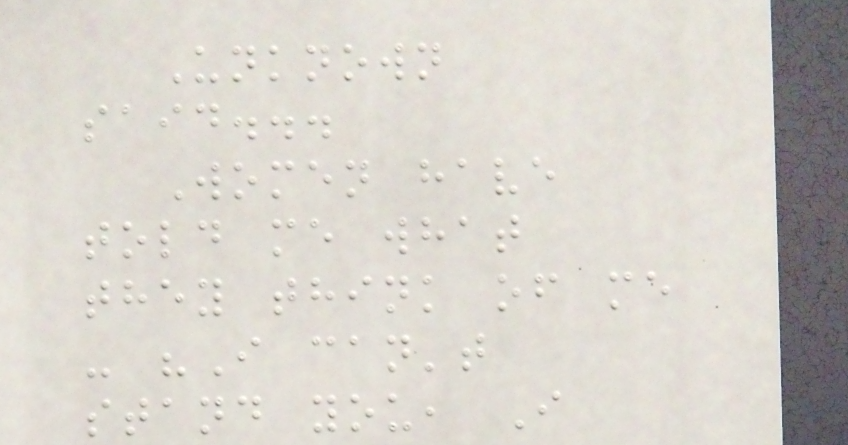Unknown
said...
Women have
told me what
they think of me
- "I can't
stand you, I
